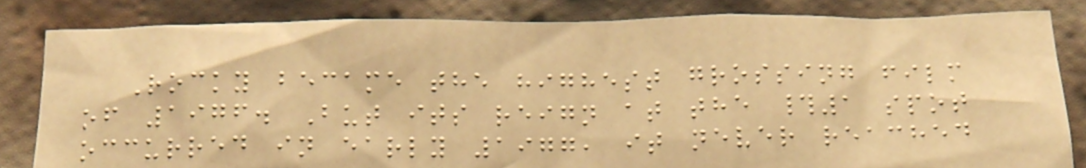Rocky became the highest grossing film
of 1976. But its reign at the #1 spot
occurred in early 1977, it never reached
